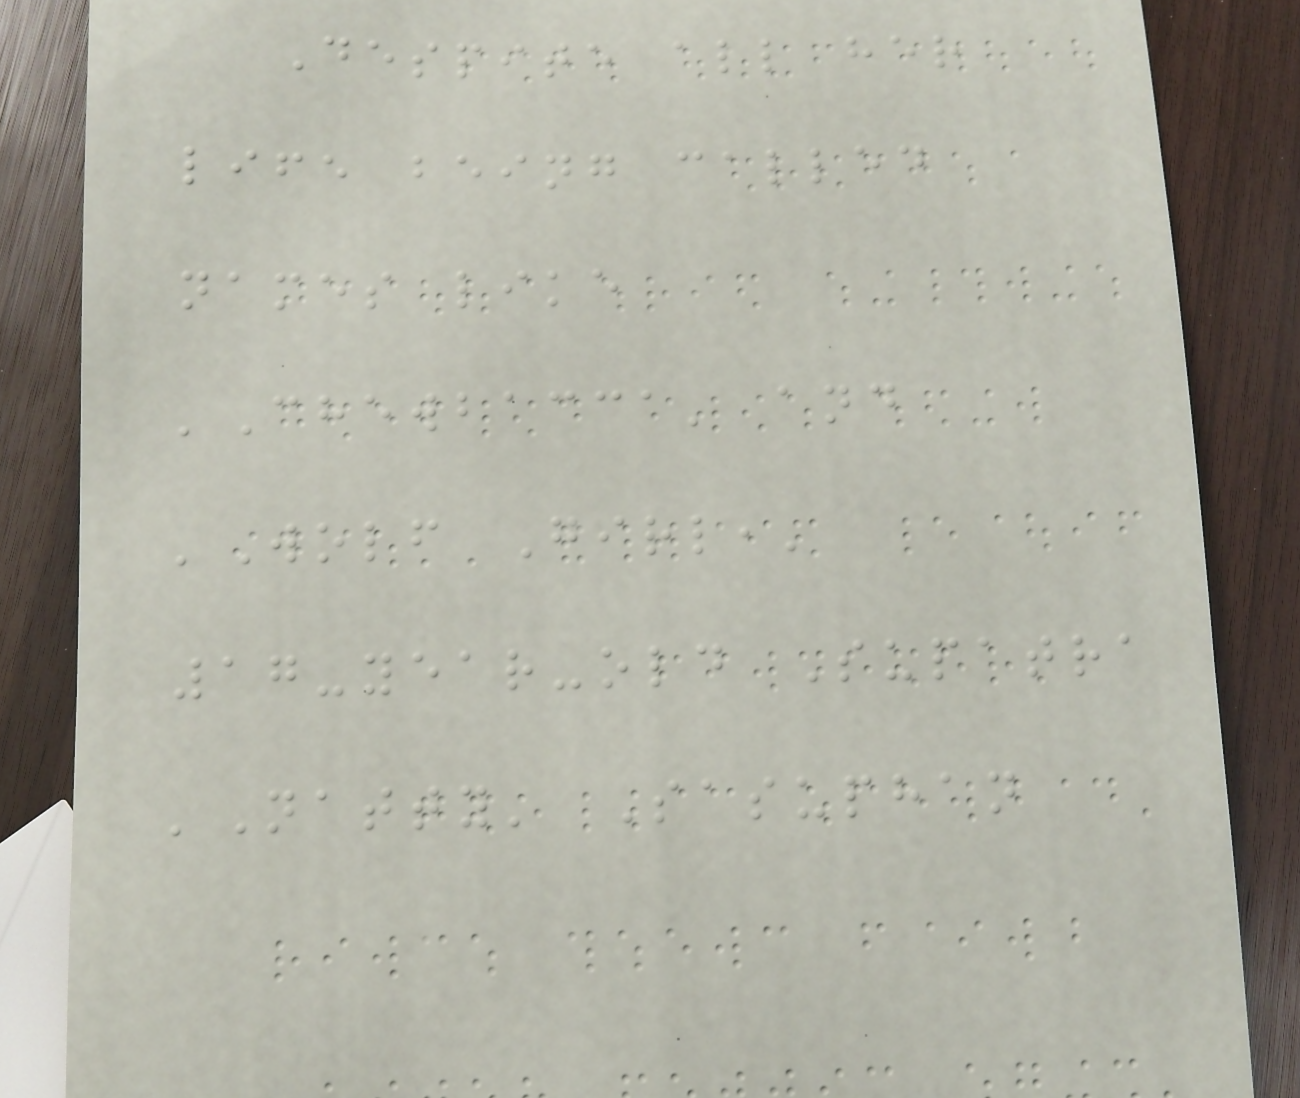Despite all her
life being called
names like
'Chewbacca' and
'Wolf Girl,'
17-year-old Supatra
'Natty' Sasuphan
